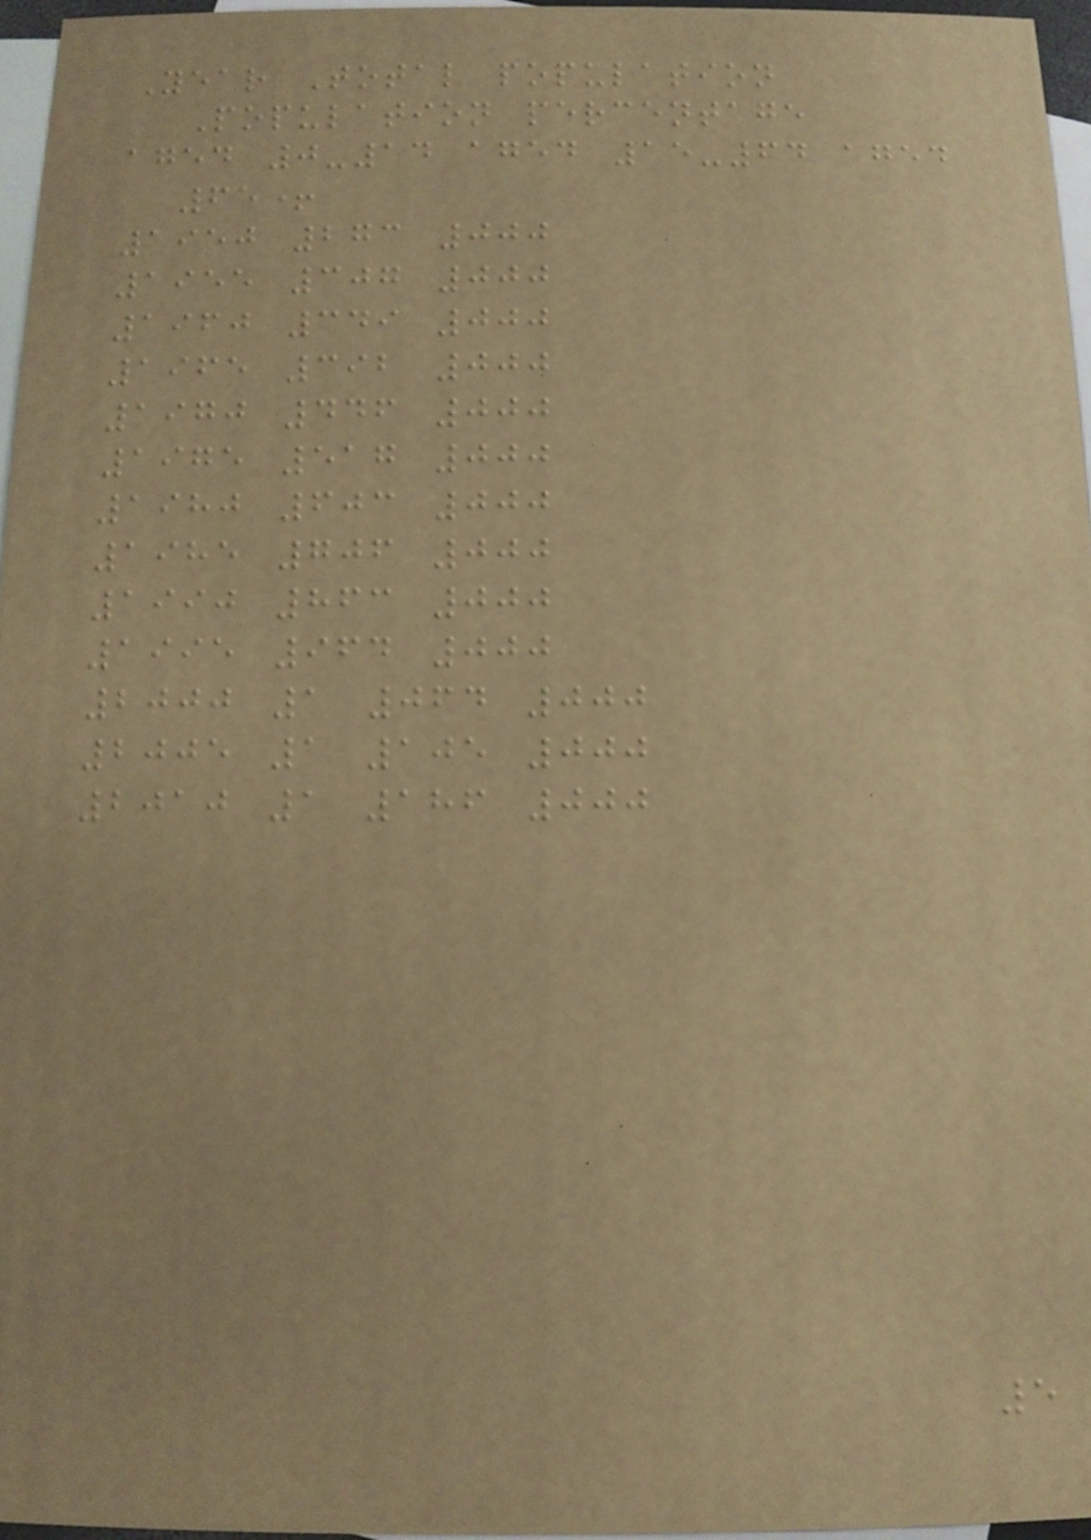Year Total population
Population percentage
aged 0-14 aged 15-64 aged
65+
1950 273 000
1955 307 000
1960 349 000
1965 392 000
1970 446 000
1975 517 000
1980 603 000
1985 706 000
1990 863 000
1995 964 000
2000 1 064 000
2005 1 105 000
2010 1 186 000
5
